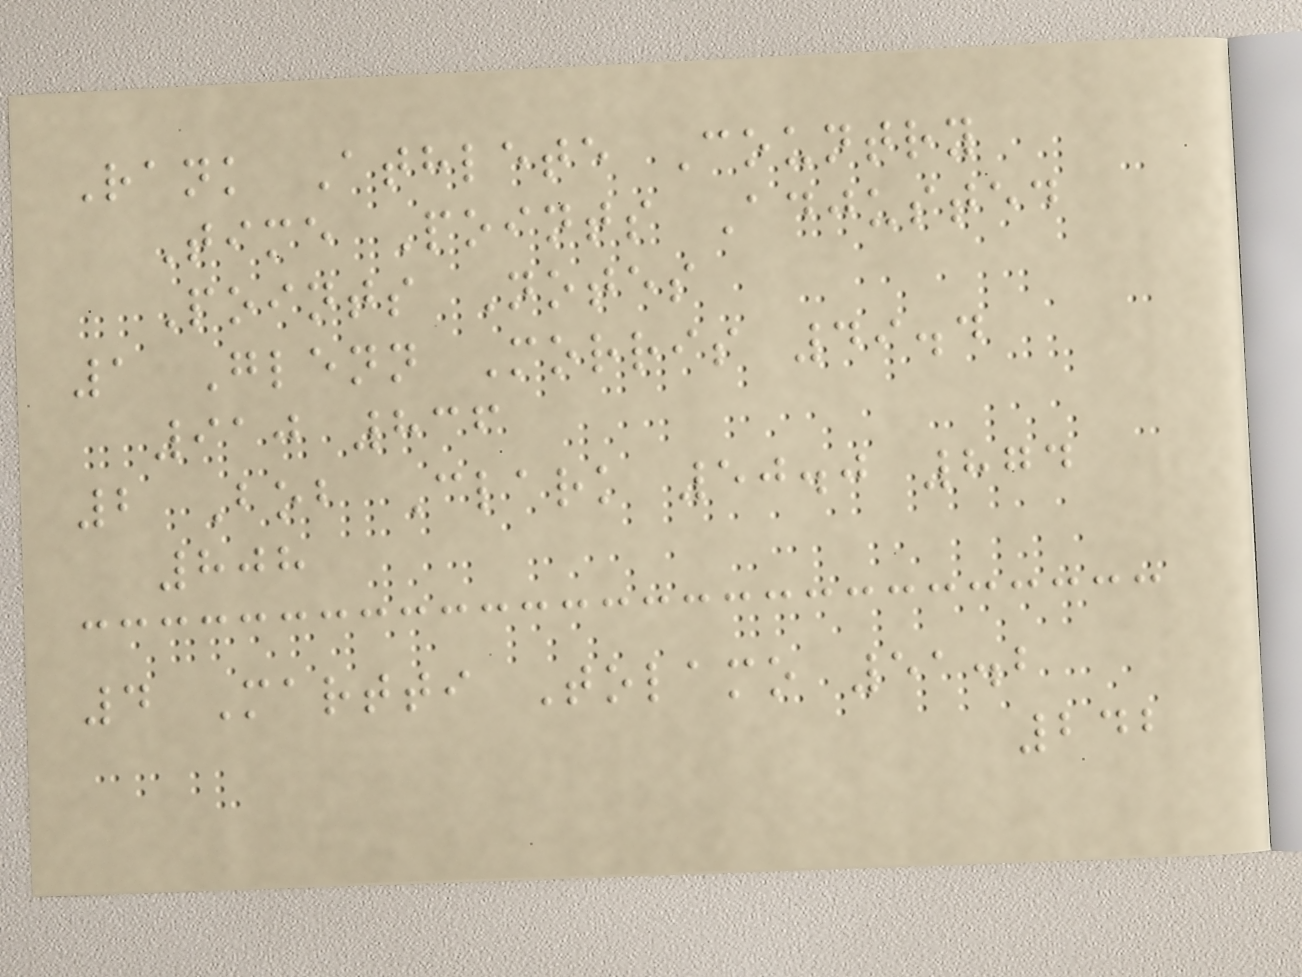Rank Athlete Country
Time Points Adjusted
Points Notes
1 Glenn Morris 49.4
910 836
2 Bob Clark 50.0 874
808
4 Martti Tolamo 51.2
242
